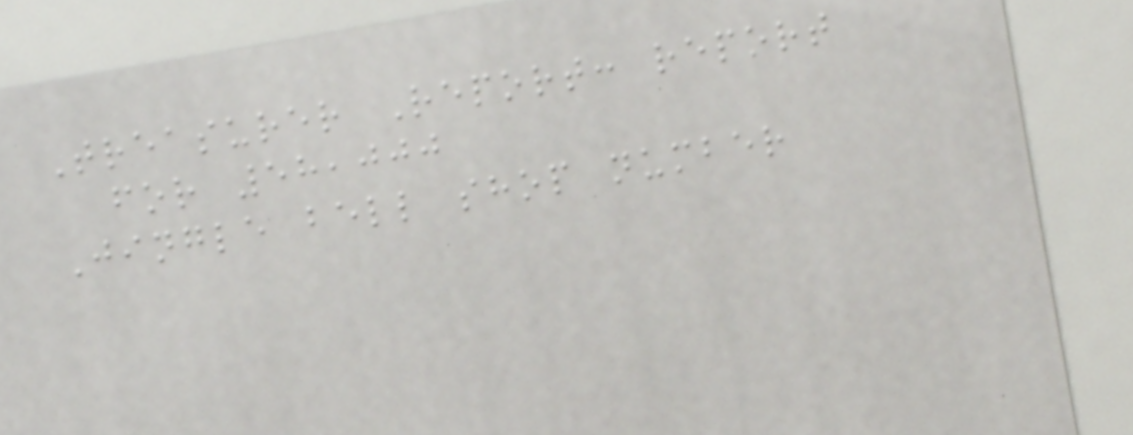Treasurer Report: report
for 58,000
Jingle bell shop number
